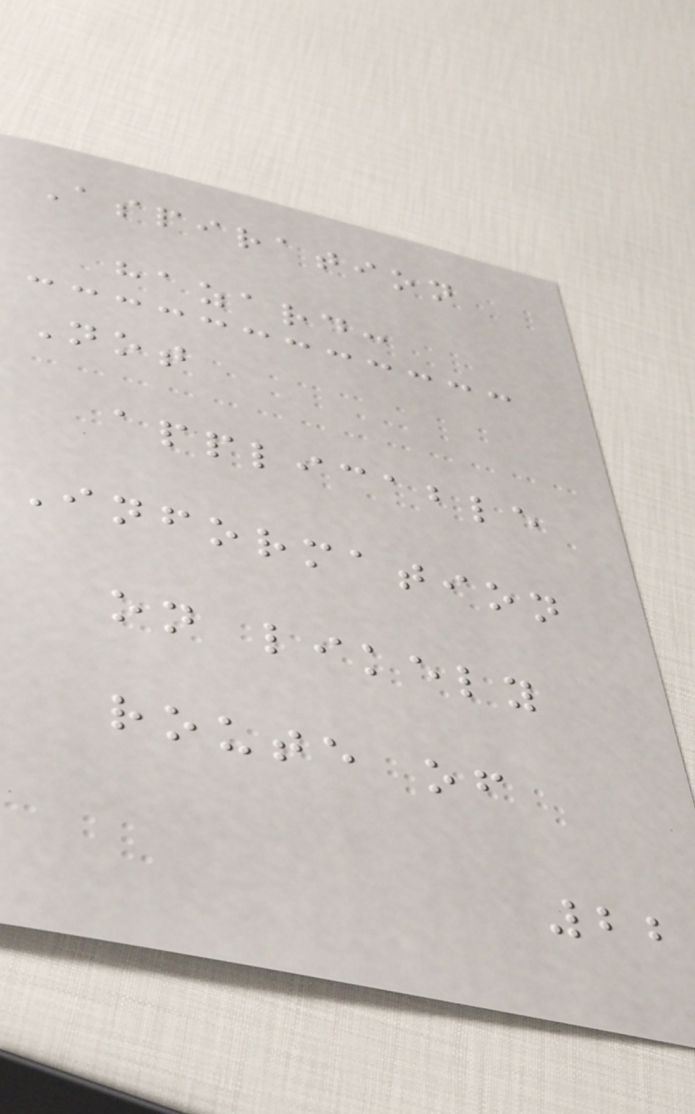Aspiration
hazard:
Not
applicable
Information
on likely
route of
22
